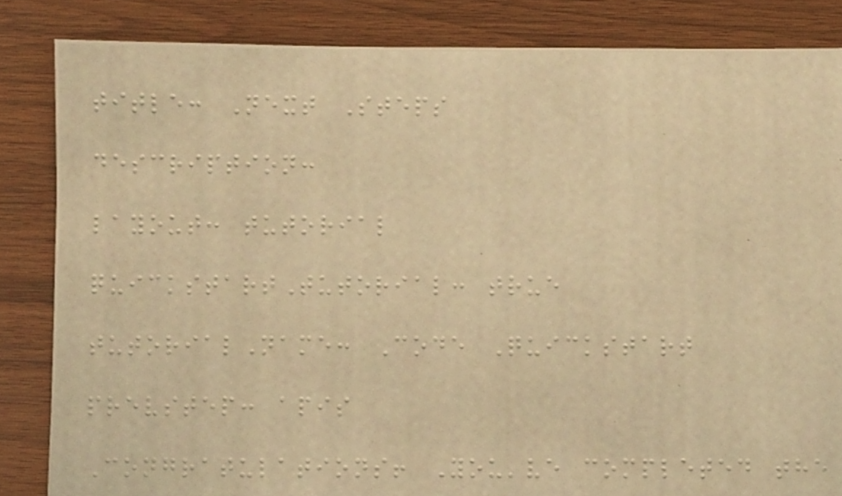title: Next Steps
description:
layout: tutorial
quickstartTutorial: true
tutorialName: Code Quickstart
prevstep: apis
Congratulations! You've completed the
